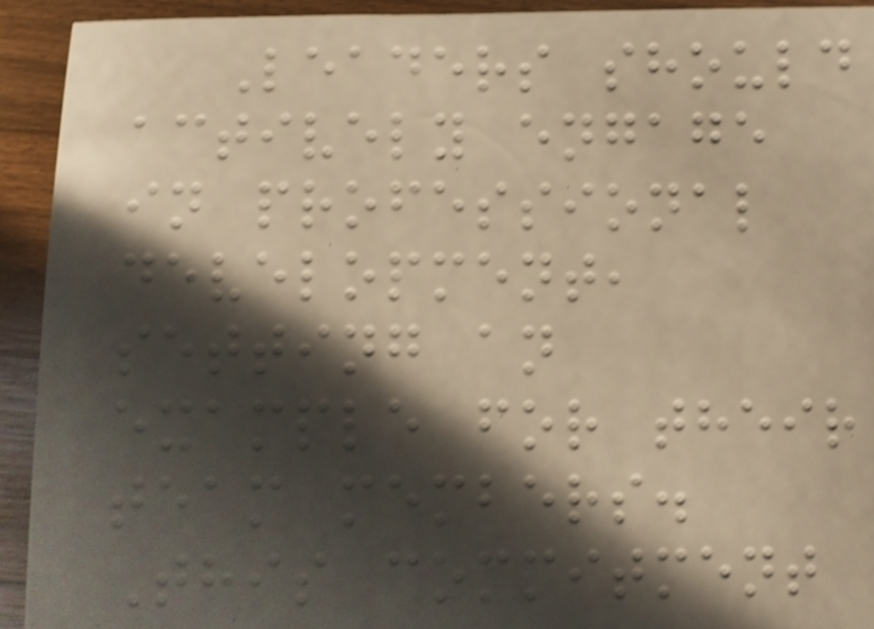Leaders should
actively engage
in professional
development,
setting an
example for their
team members.
This commitment
